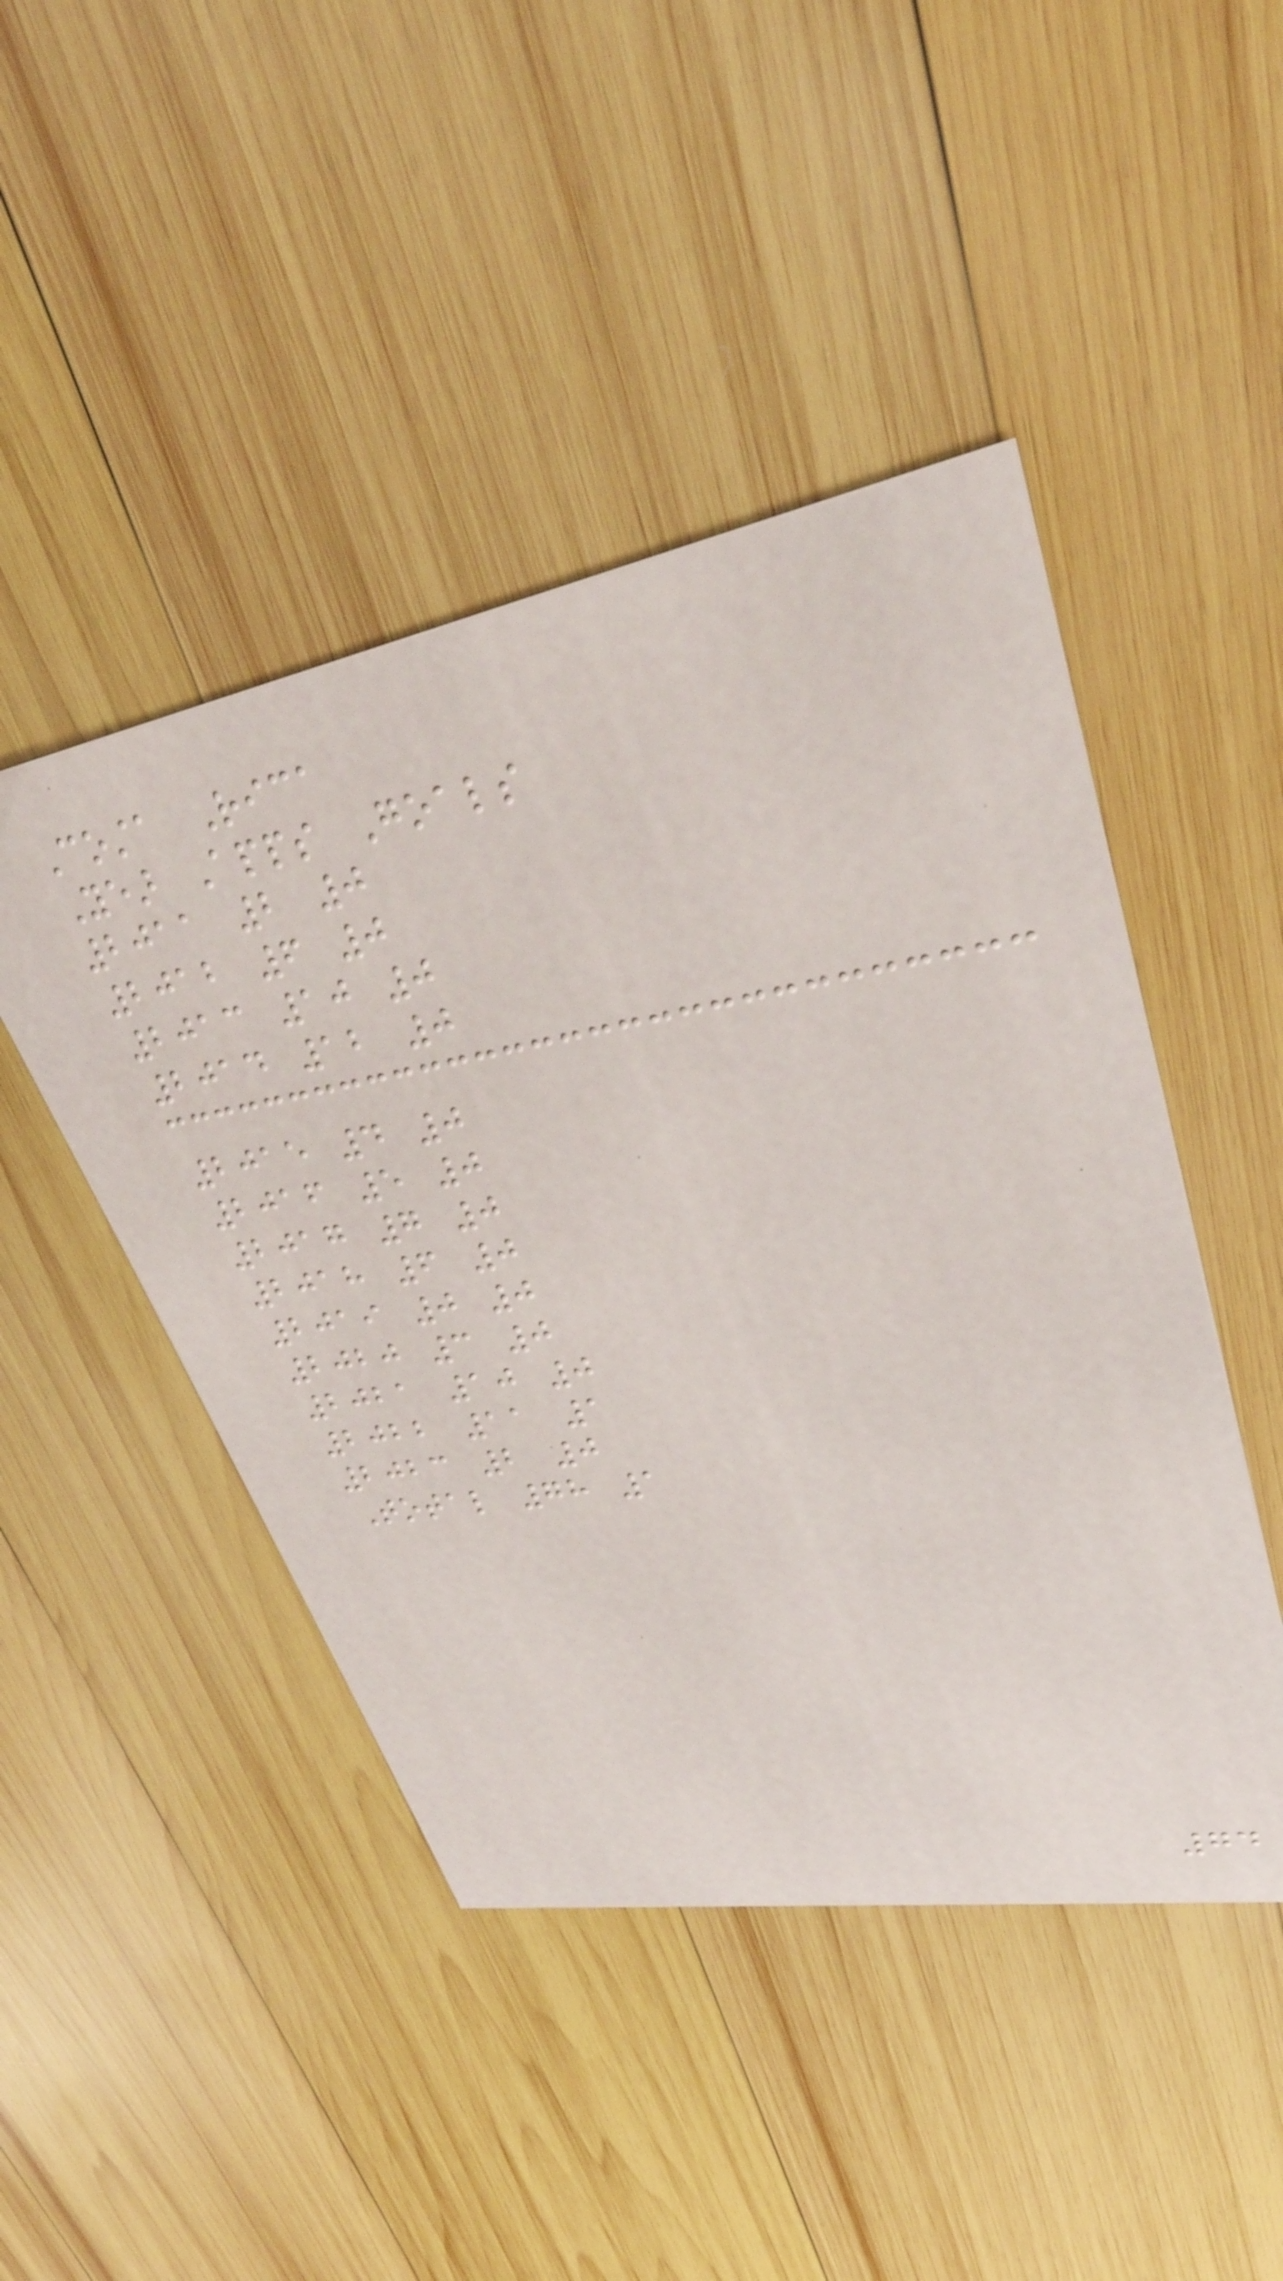Costa Rica
Year Apps Goals
2011 2 0
2012 6 0
2013 10 0
2014 12 0
2015 4 0
2016 5 0
2017 7 0
2018 6 0
2019 0 0
2020 3 0
2021 10 0
2022 11 1
2023 2 0
Total 78 1
74
